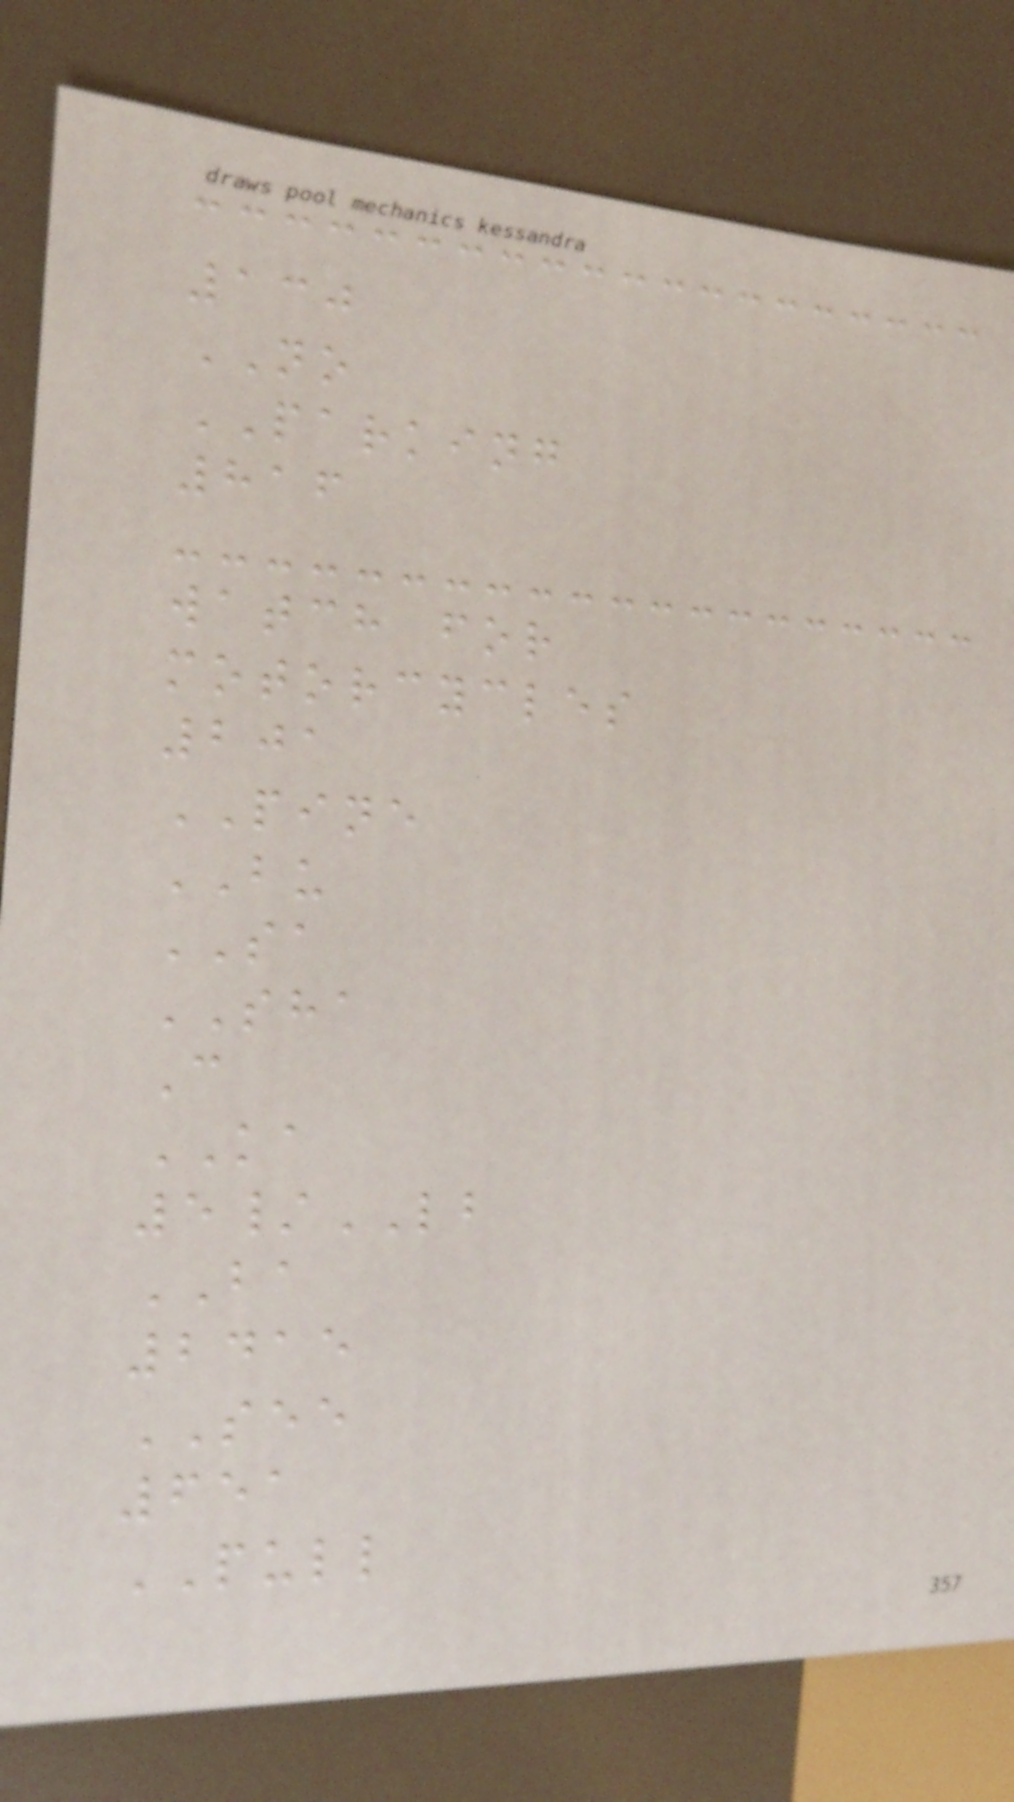130
NO
PARKING
816
watch for
motorcycles
201
PINE
BU
SA
SHA
C
KA
5/LB
BA
2415
SEE
651
PULL
